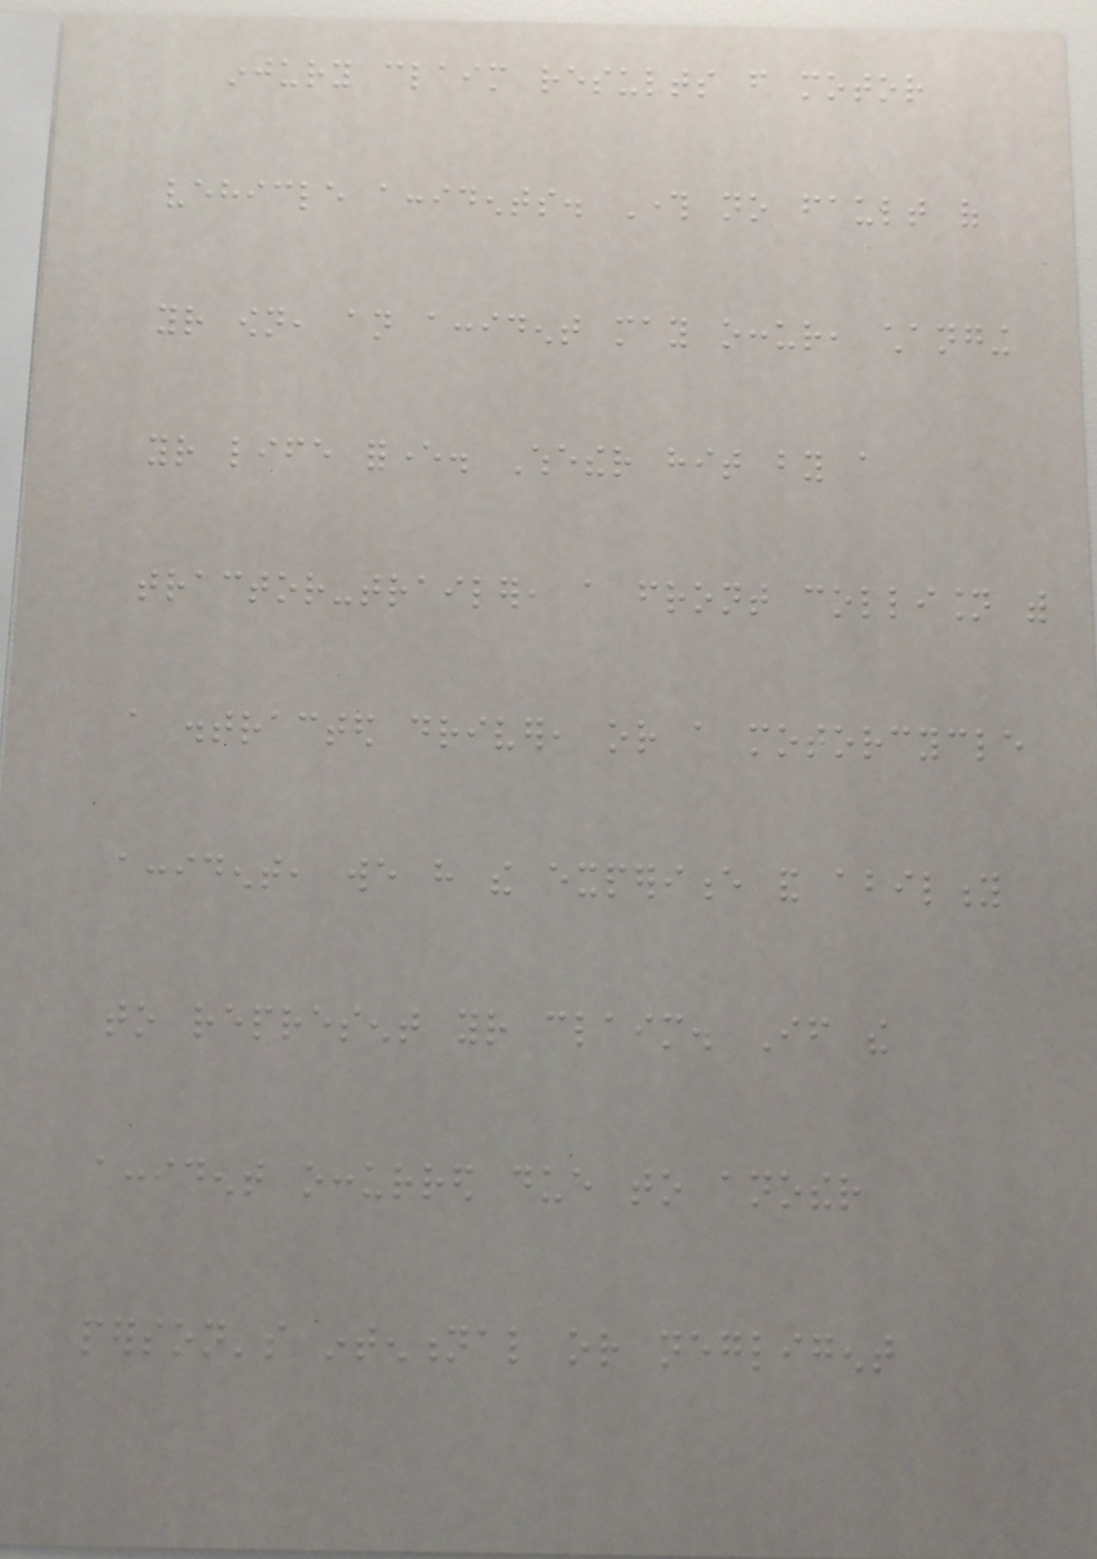injury claim results from motor
vehicle accidents. Through no fault of
your own, an accident may occur, changing
your life forever. Whether hit by a
tractor-trailer, a front collision with
a distracted driver, or a motorcycle
accident, we have the experience and ability
to represent your claim. If the
accident occurred due to another
person's intentional or negligent
